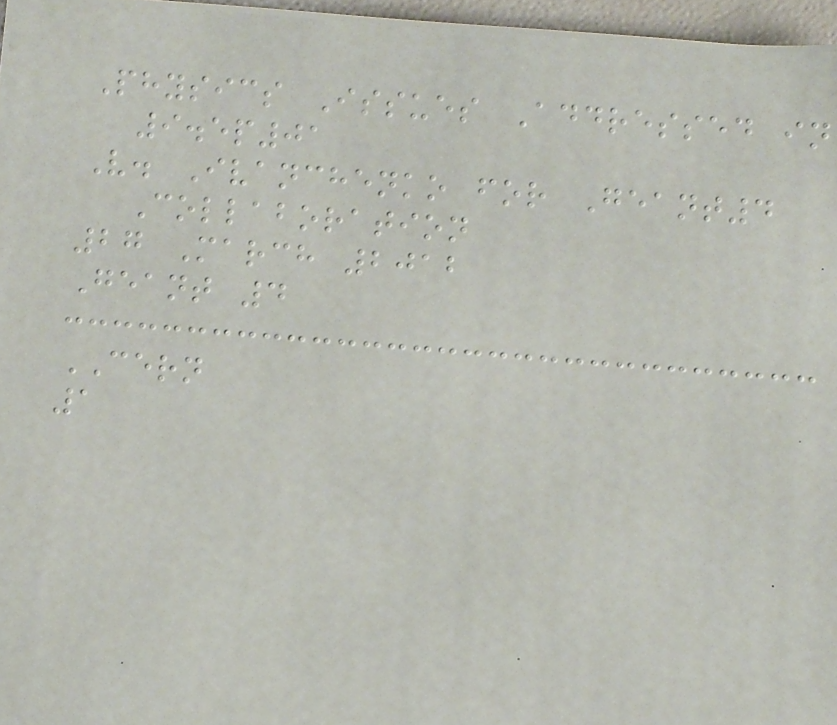Physics Issues Addressed in
9.5p01
V. Ivanchenko for Geant4
Collaboration
27 March 2012
Geant 4
CERN
1
